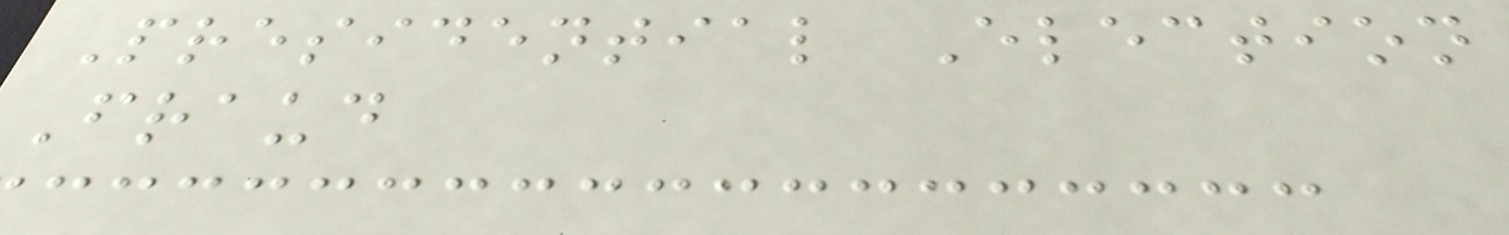Presidential Election
Fraud
